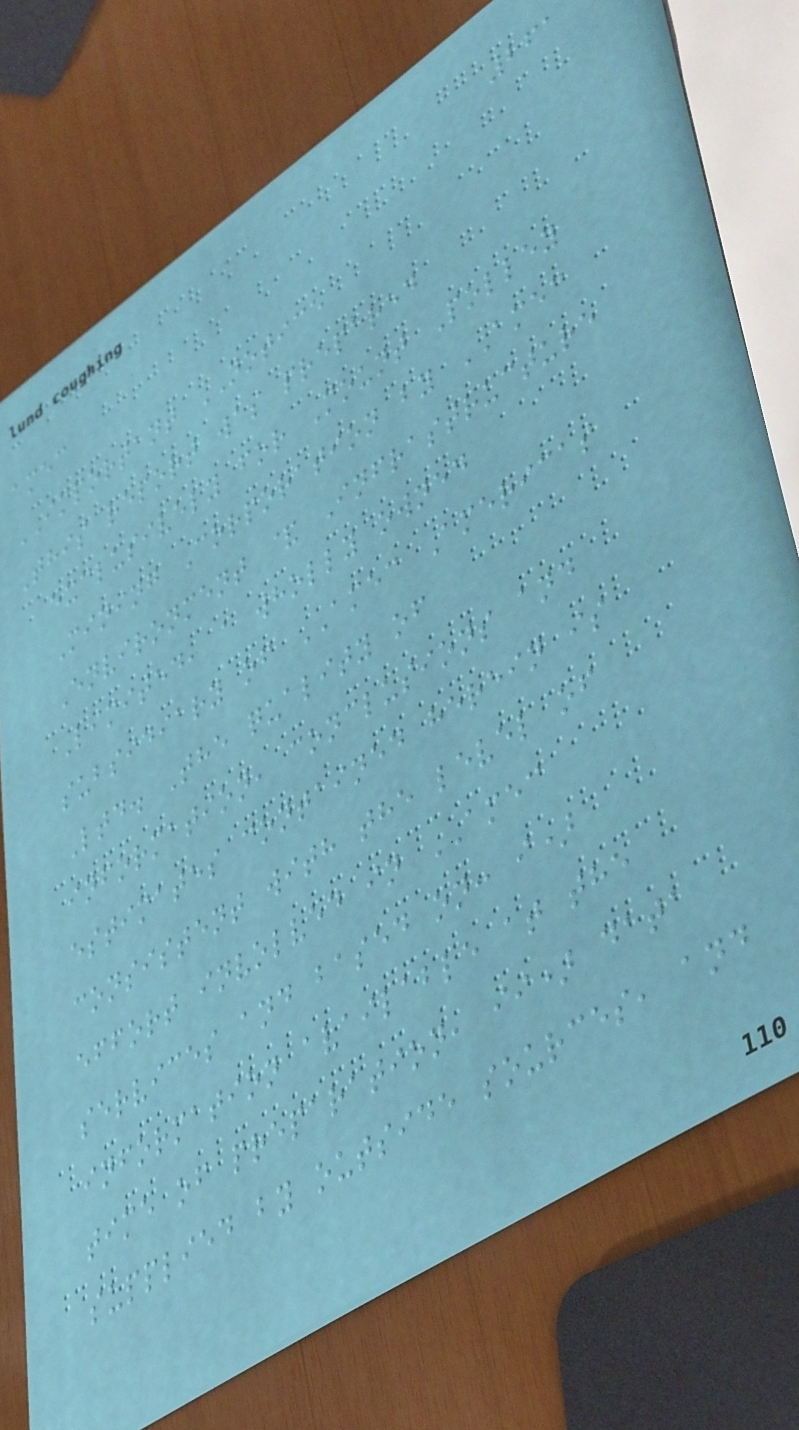261
amec
IMPORTANT NOTICE
This report was prepared
exclusively for Mount Polley
Mining Corporation by AMEC
Environment & Infrastructure
Limited, a wholly owned
subsidiary of AMEC Americas
Ltd. The quality of
information, conclusions and
estimates contained herein is
consistent with the level of
effort involved in AMEC
services and based on: i)
information available at the
time of preparation, ii) data
supplied by outside sources, and
